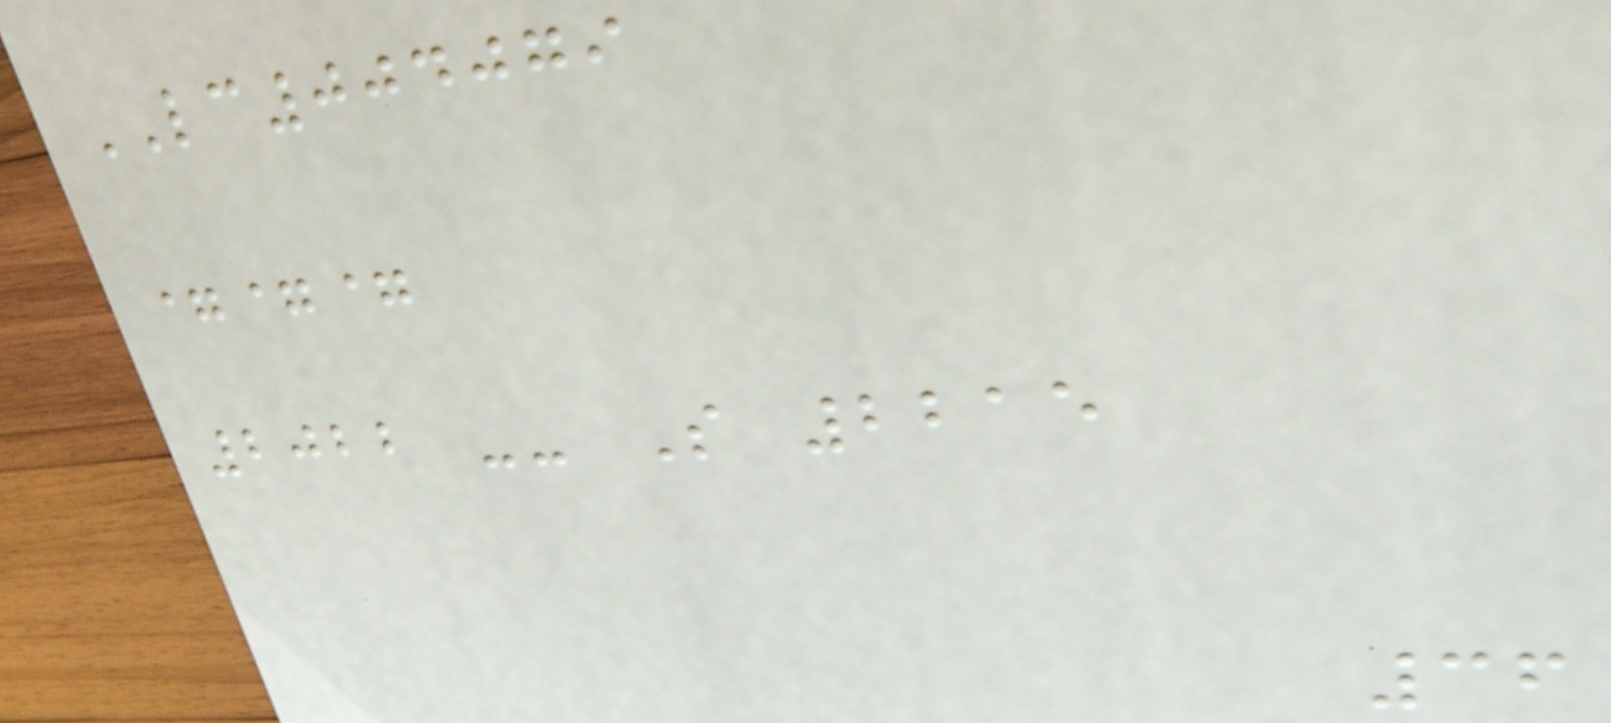LC004079
===
2022 -- S 2215
36
